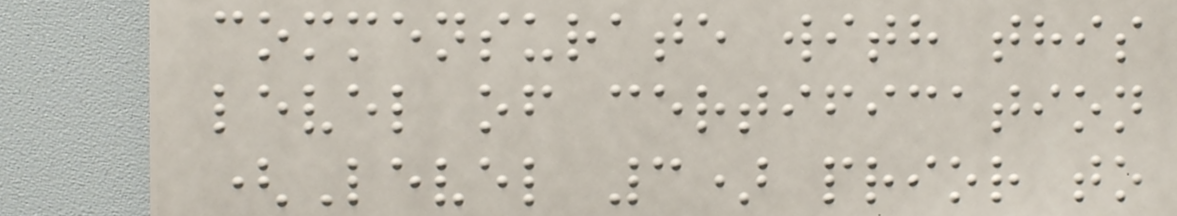commensurate with this
level of certification
(Level 3) prior to
